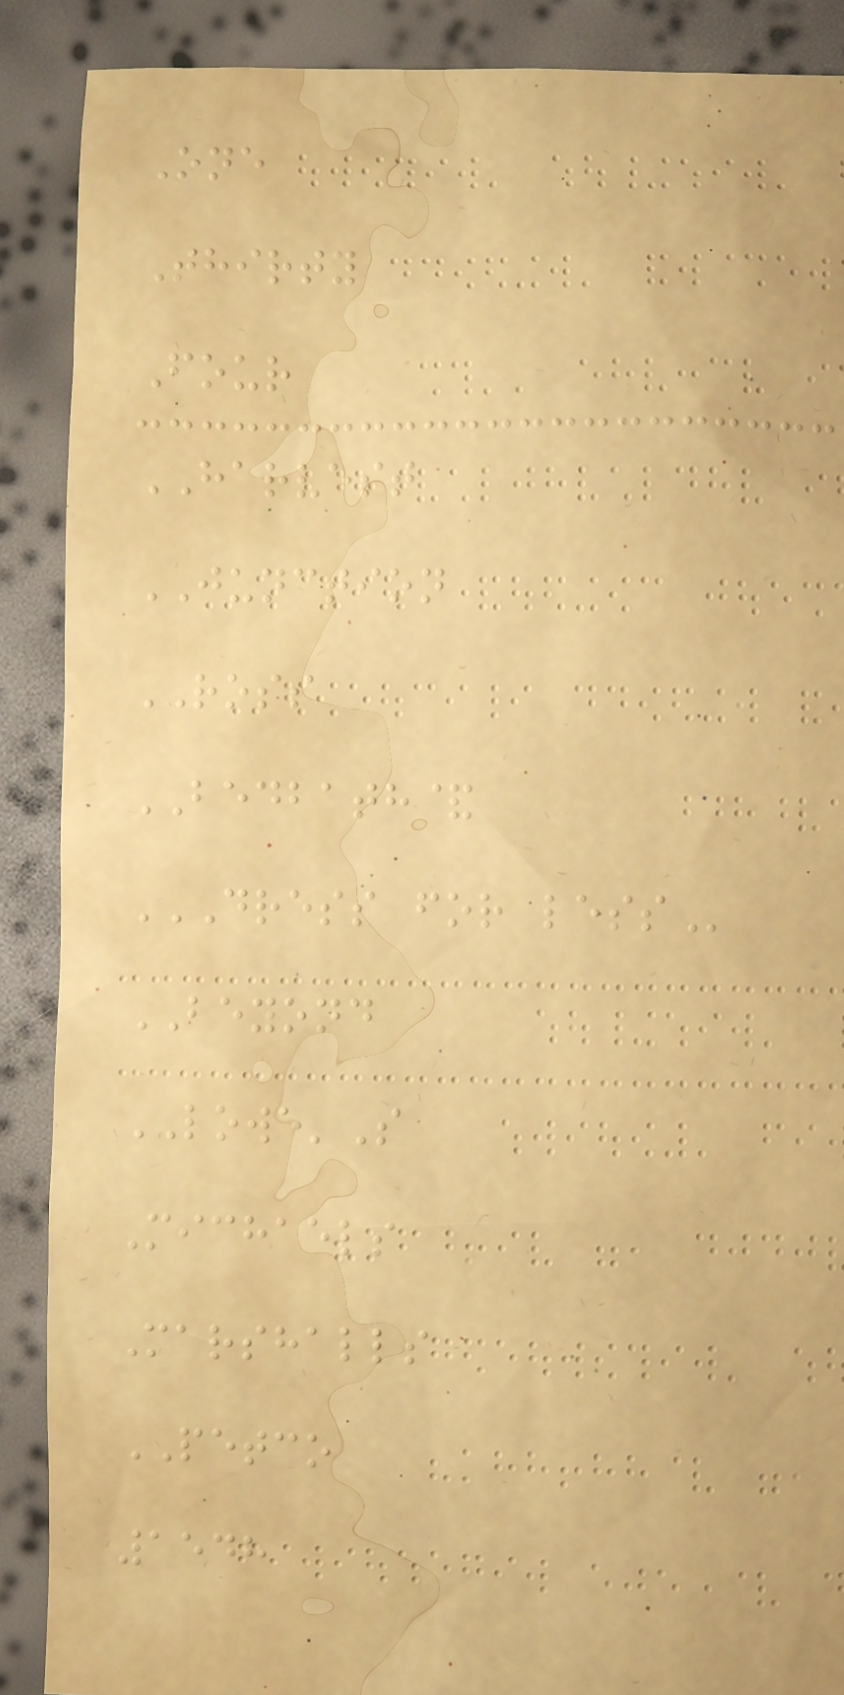One
Thirty
Four
HARVEST
JUNCTION
ROSS
BEDBATH&
DRESS FOR LESS
BEYOND
LOWE'S
Michaels
Marshalls
PETCO
1548
